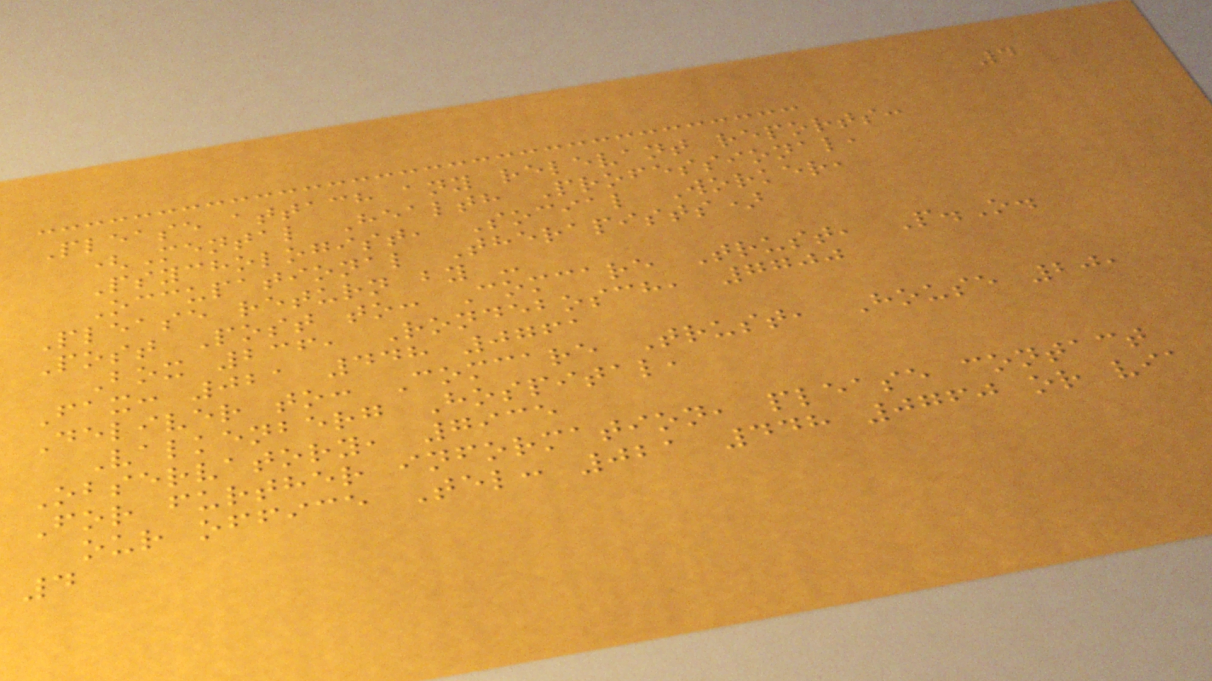4
Please attach any relevant reports:
(Mental Health Professional,
Psychologist, Social Worker,
Occupational Therapists)
Please return by -
Post Post to: Comcare Trust, P.O.
Box 236, Rondebosch, 7700
Fax: 021 448 0761
Deliver to: Comcare Trust, House 20,
Valkenberg Hospital,
Observatory, 7935
For further information, please contact
our office Tel: 021 448 0760 or via
4
